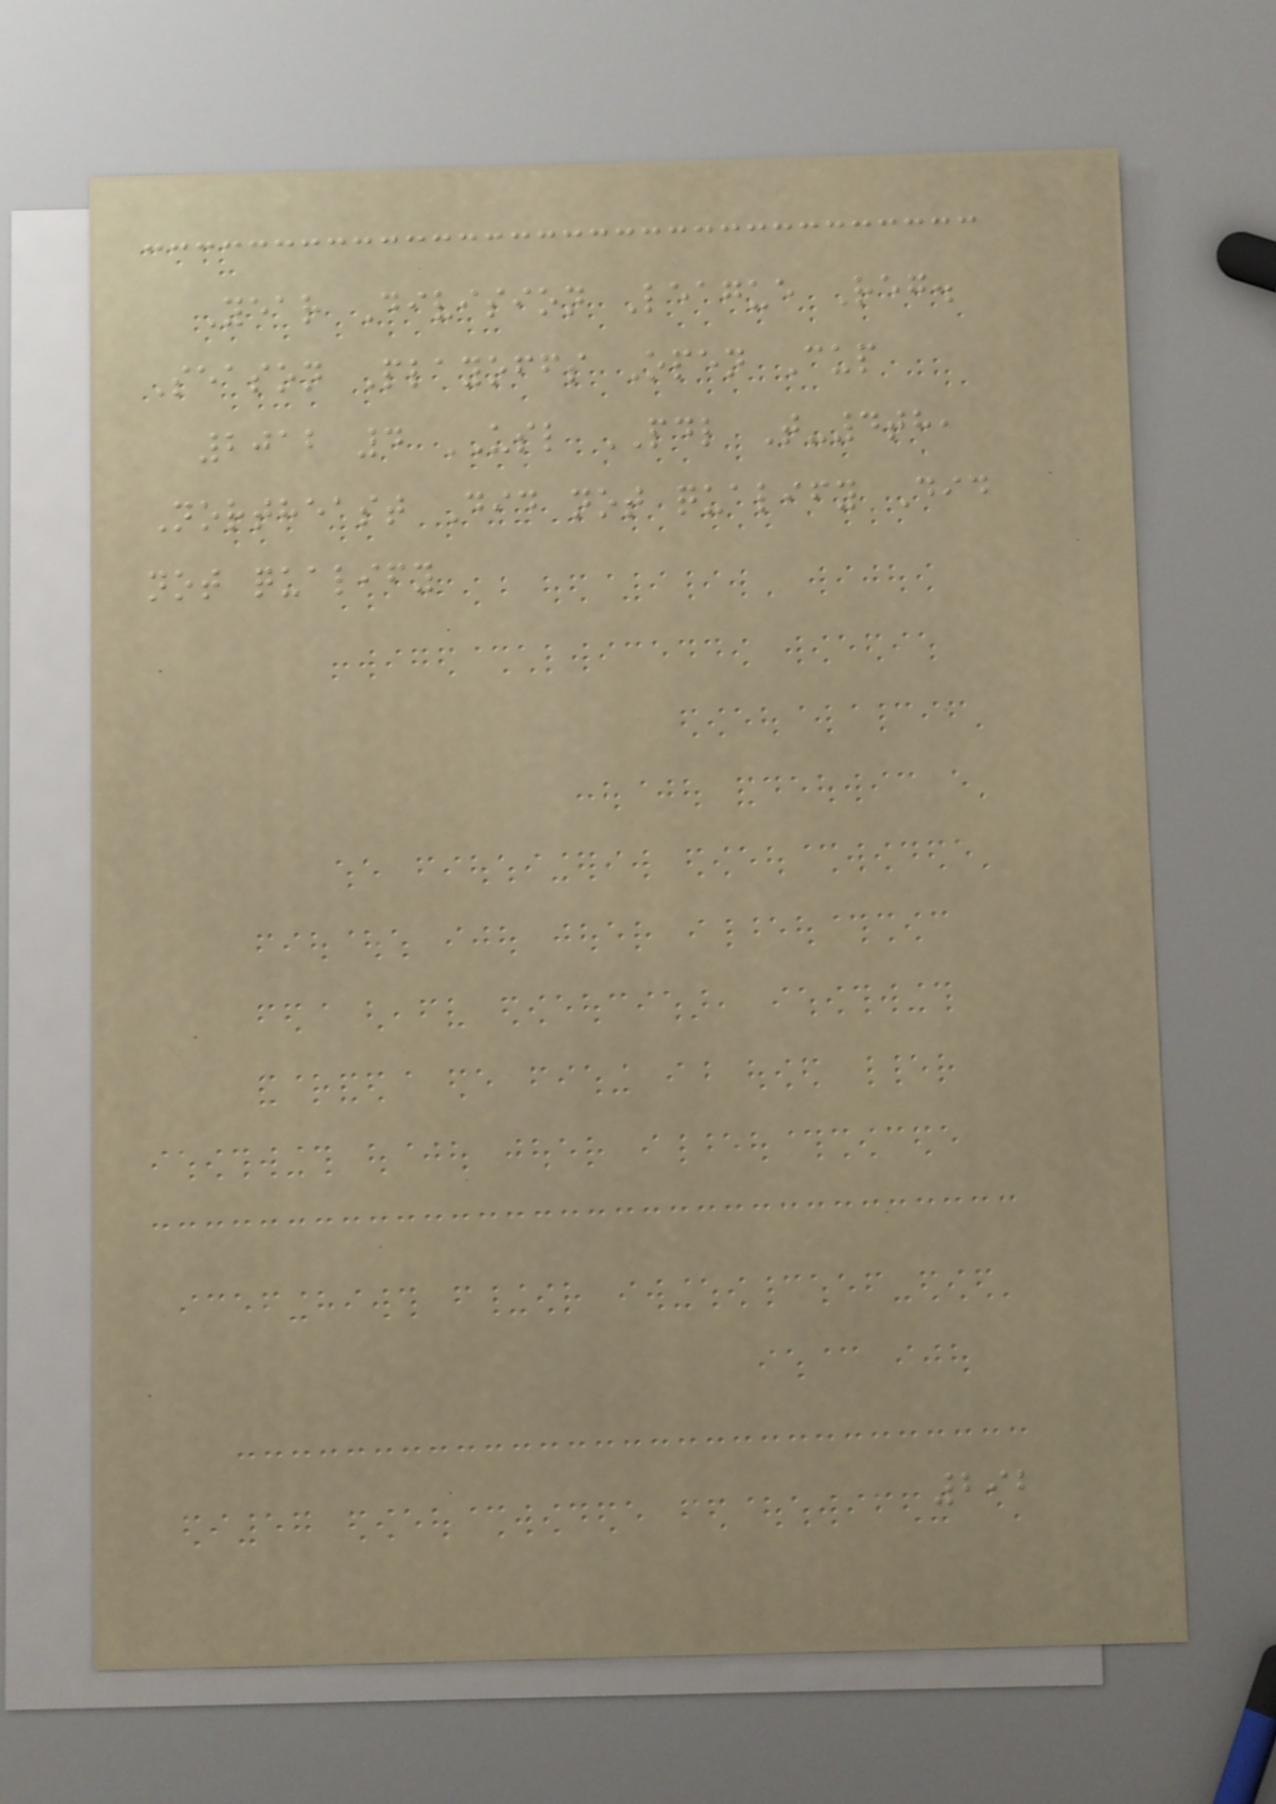Year Division League Reg.
Season Playoffs Open Cup
2012 4 USL PDL T-4th,
Northeast Did not qualify Did
not qualify
292
